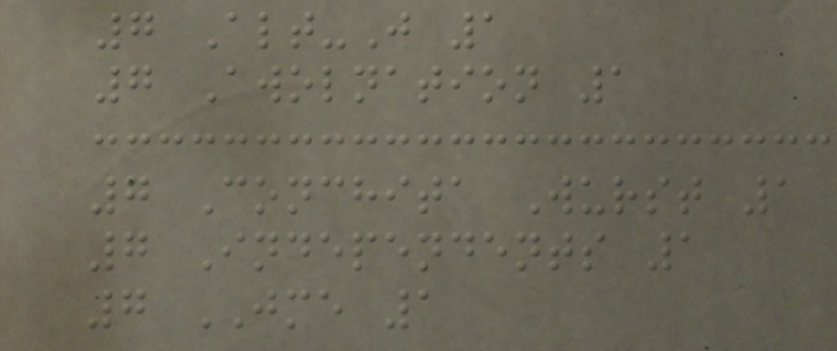7 Alt-J 1
7 Awolnation 1
7 Conchita Wurst 1
7 Independents 1
7 JME 1
